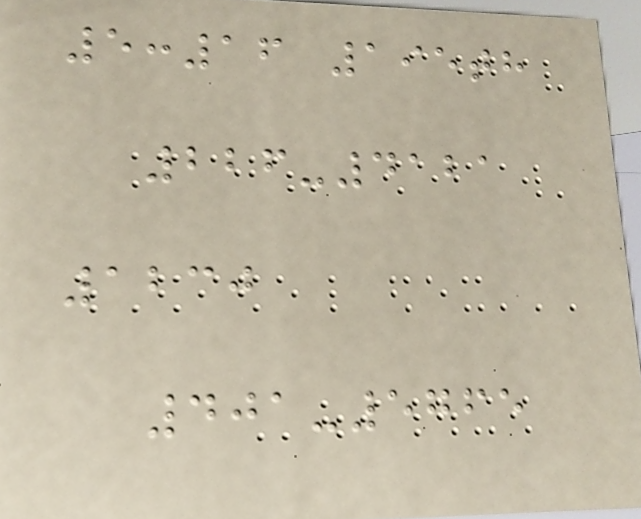5:16 195th
226-4121
1230
401-5765
